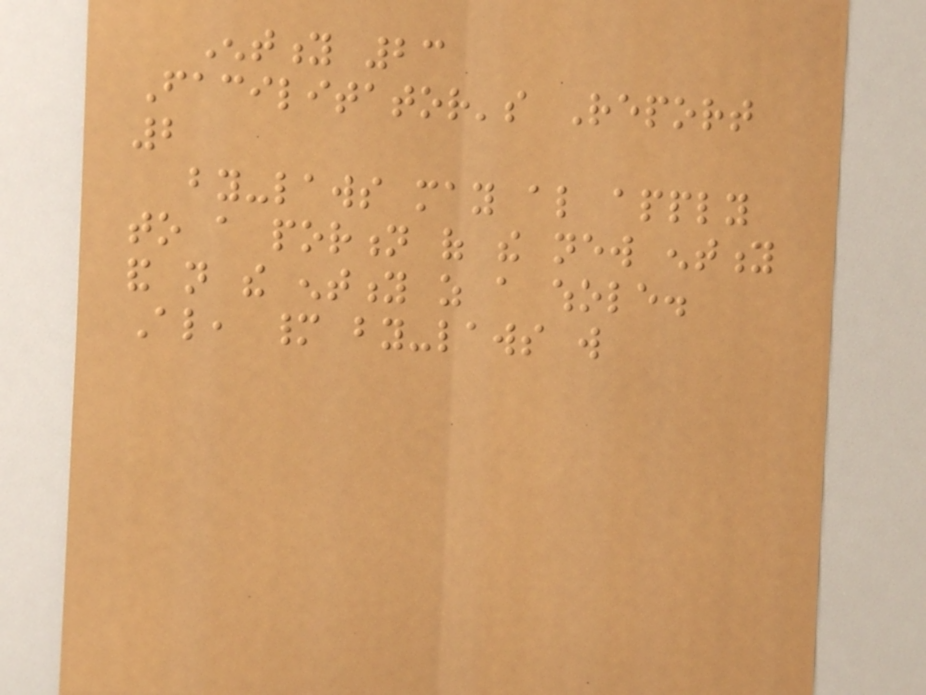Entity 23
Facilitator's Report
2
by-laws may also apply
to a portion of the new entity
and not the entity as a whole.
Also, many by-laws will
